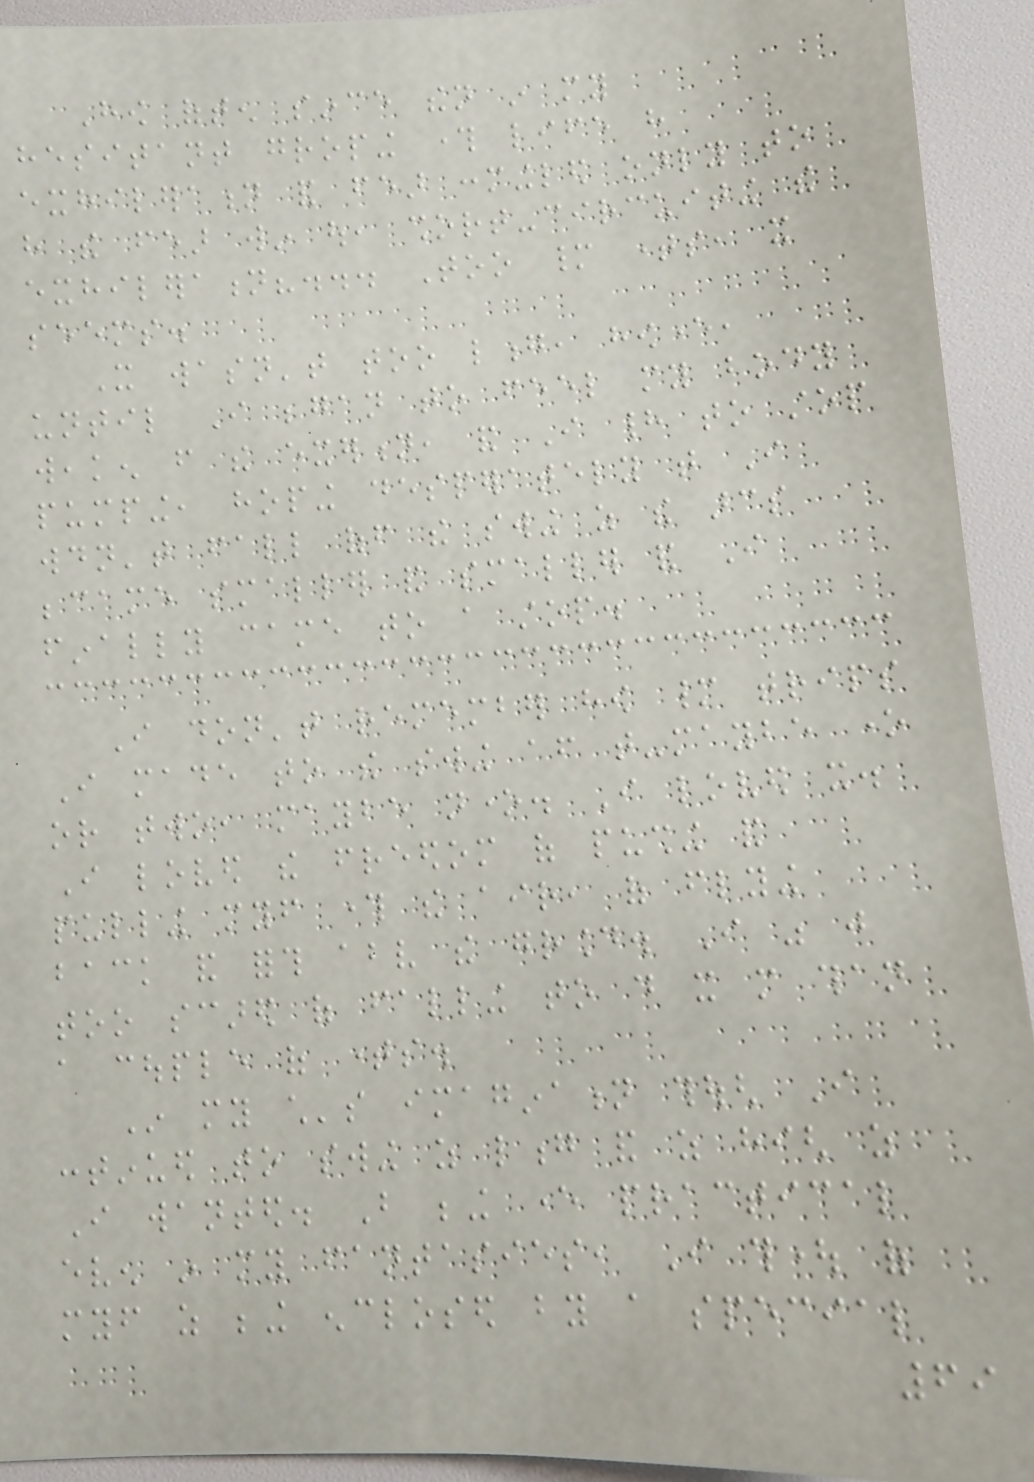How often since then in my
hesitant groping through life have
exhileration and fear conmingled only to
have the fear win out, short-circuiting the
exhileration?... Too many times, it
seems.
It wasn't too long, however,
until I began to feel my body
weaken from the exertion, and I had to stop
pumping, hoping desperately that I
wouldn't fall off the swing as the arcs
became smaller and smaller and I
finally came to a stop.
I don't remember how many trips
I made to the swing after that-maybe one
or two, maybe none. I loved it.
I loved the freedom of pushing and
pulling myself through the air, of flying
back and forth above the ground. I was just
too scared of falling to do it more than
a couple of times.
In my child's imagination though I
continued to swing as long and as high as
I wanted. But being ever practical
even in my fantasies, I thought of
myself as being enclosed by a special
69
